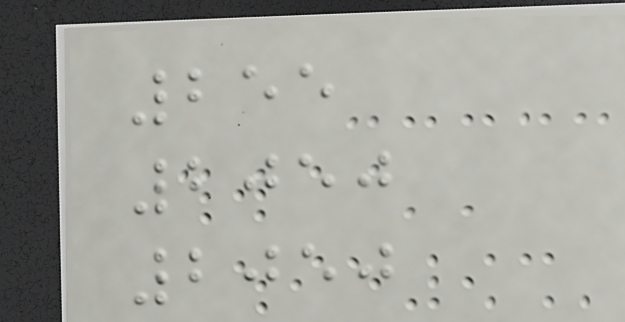255
2050
2050
